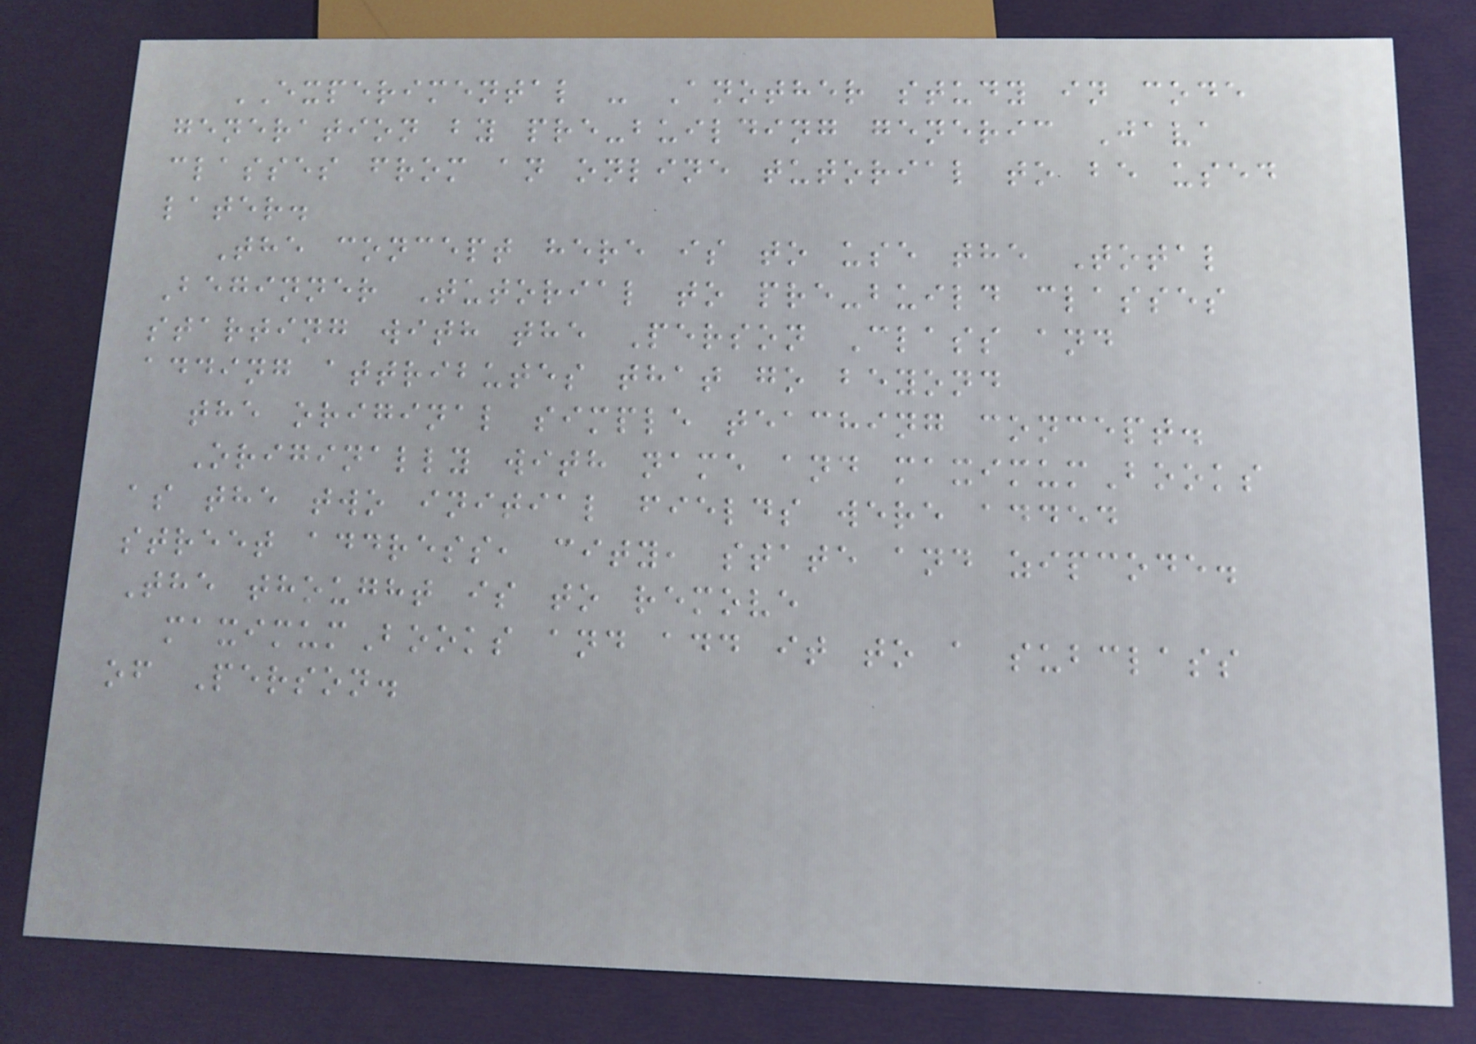EXPERIMENTAL - Another study in code
generation by pre-building generic Java
classes from an online tutorial to be used
later.
The concept here is to use the Total
Beginner Tutorial to pre-build classes
starting with the Person Class and
adding attributes that go beyond
the original simple teaching concept.
Originally with name and maximumBooks
as the two initial fields were added
street address, city, state and zipcode.
The thought is to remove
maximumBooks and add it to a subclass
of Person.
